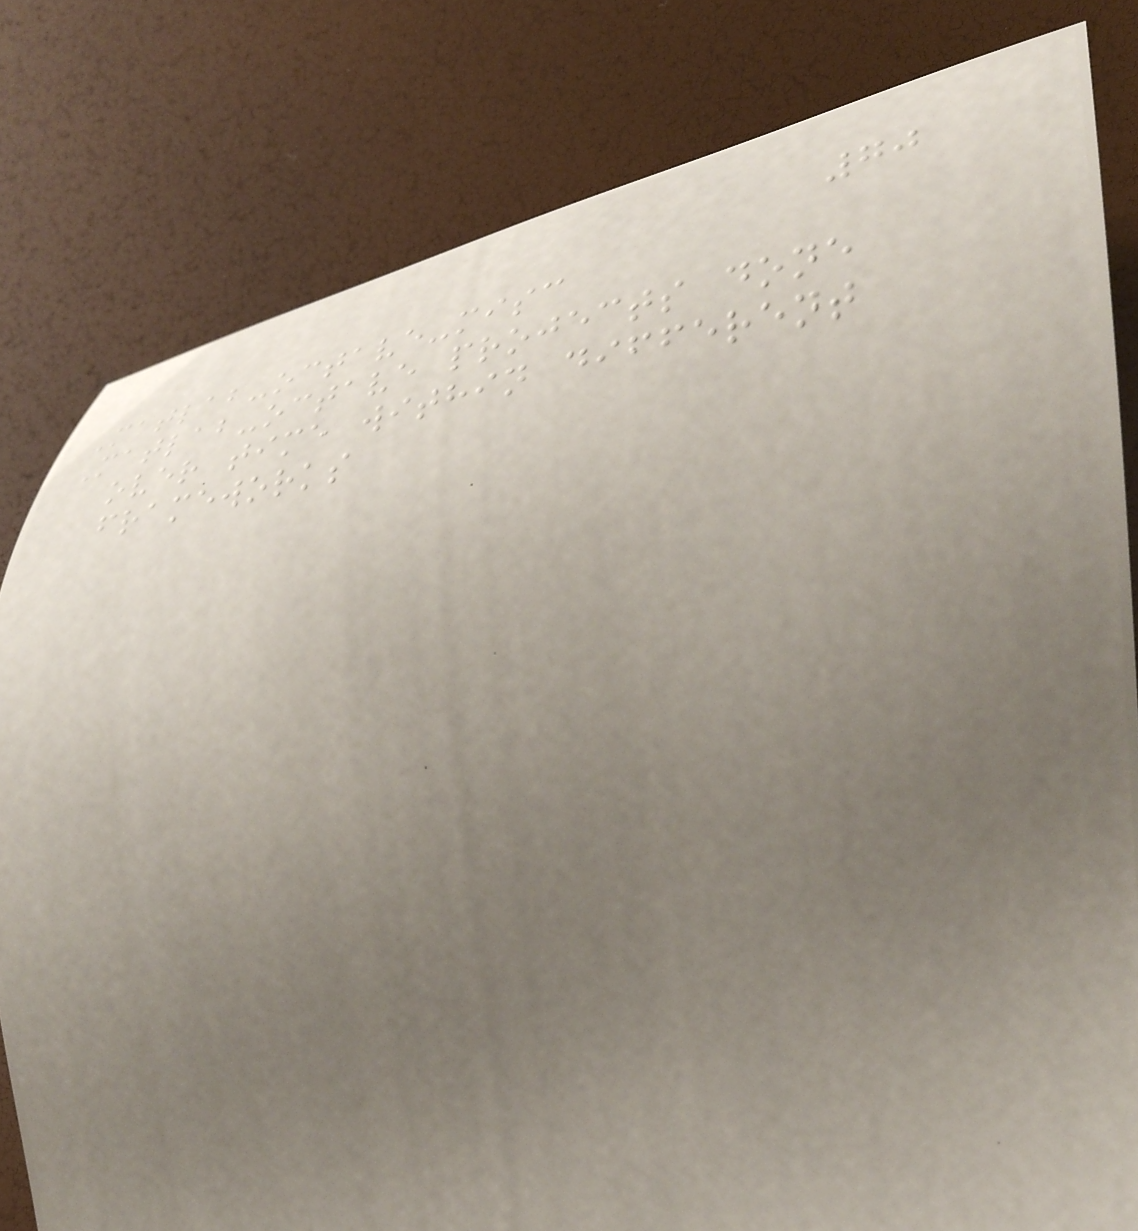70
Matlab-octave-misc
Matlab-octave projects done
over time within different
frameworks
